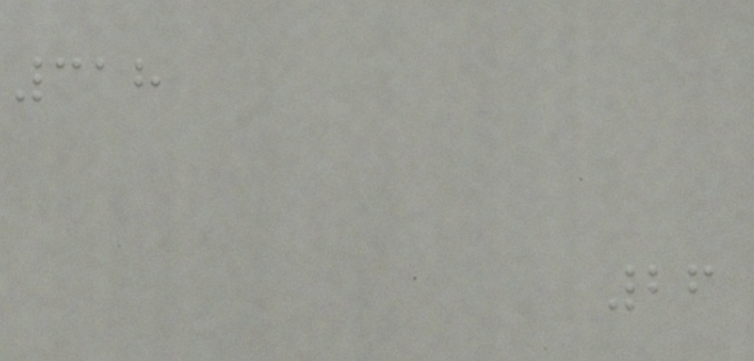318
26
